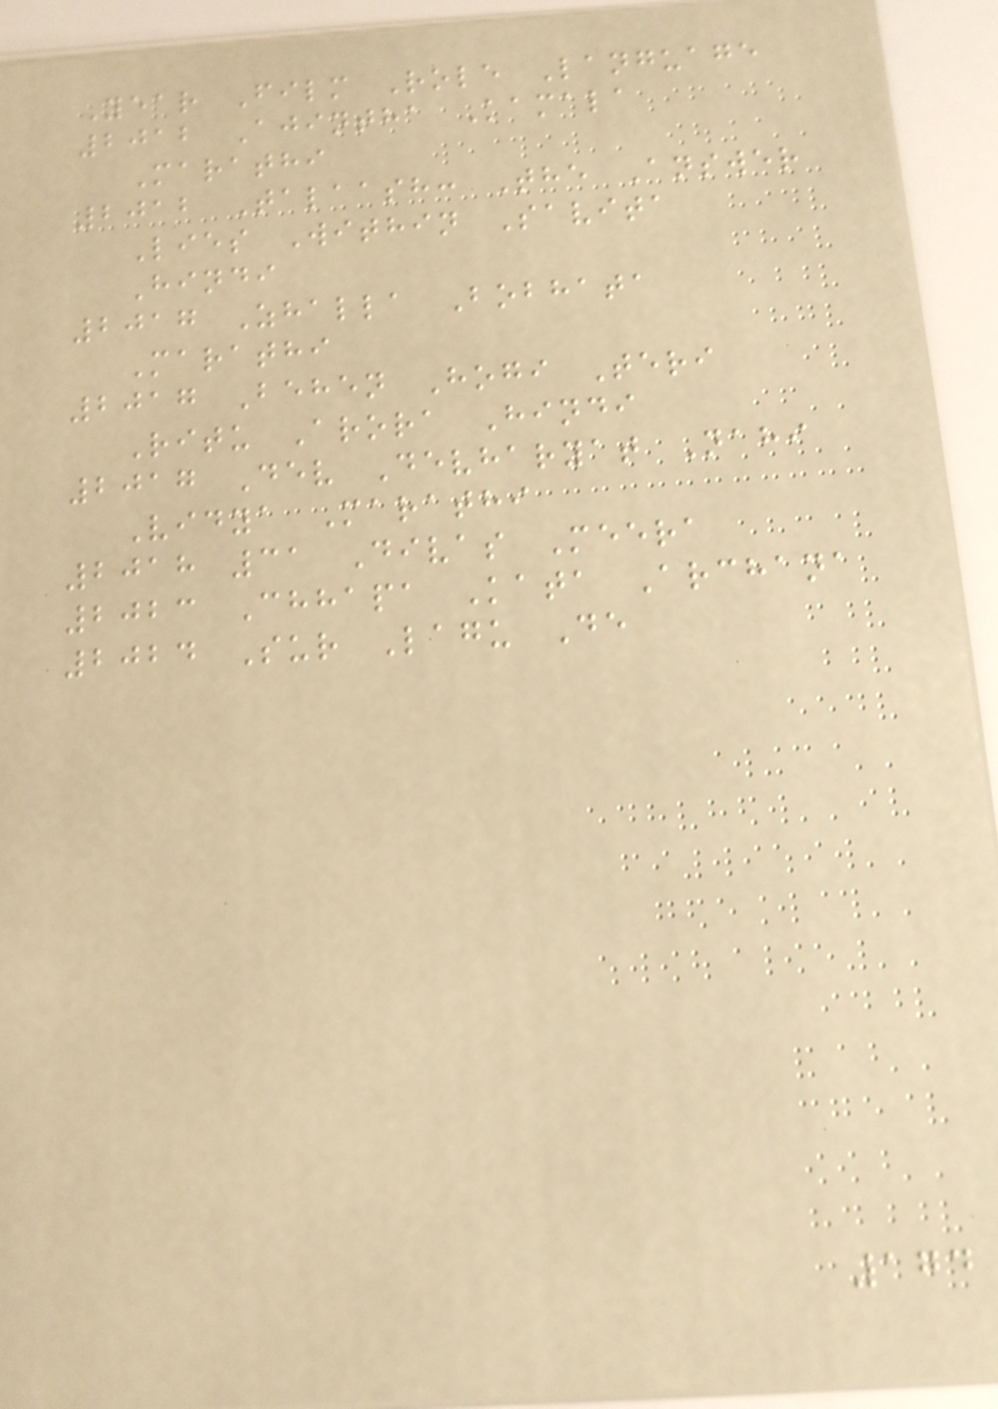Year Film Role Language
2012 Ajintha Kamala
Marathi
2012 Talaash: The Answer
Lies Within Savita
Hindi
2017 Zhalla Bobhata
Marathi
2017 Behen Hogi Teri
Ritu Arora Hindi
2017 Dev Devharyat Nahi
Vidya Marathi
2018 31 Divas Meera
2023 Chhapa Kata Archana
2024 Sur Lagu De
174
